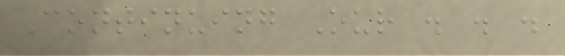Continuing Our . . .
